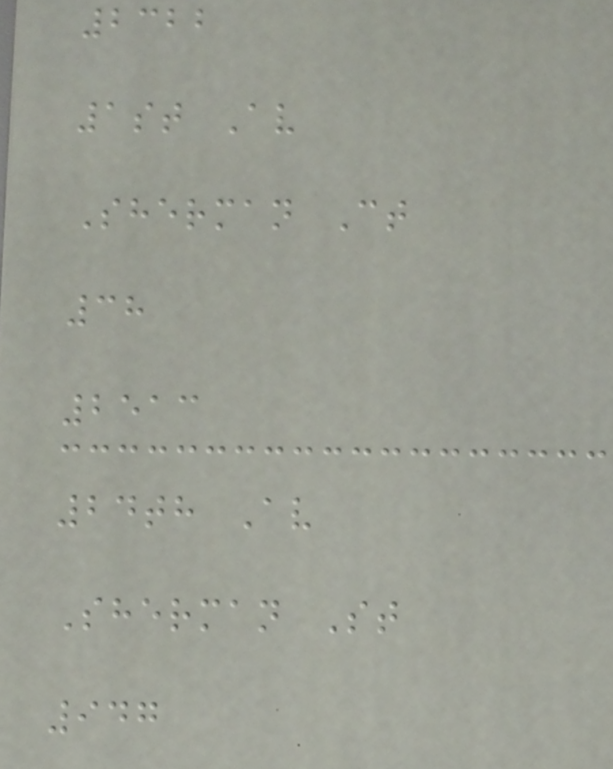2322
1st Av
Sherman Ct
38
2513
24th Av
Sherman St
947
